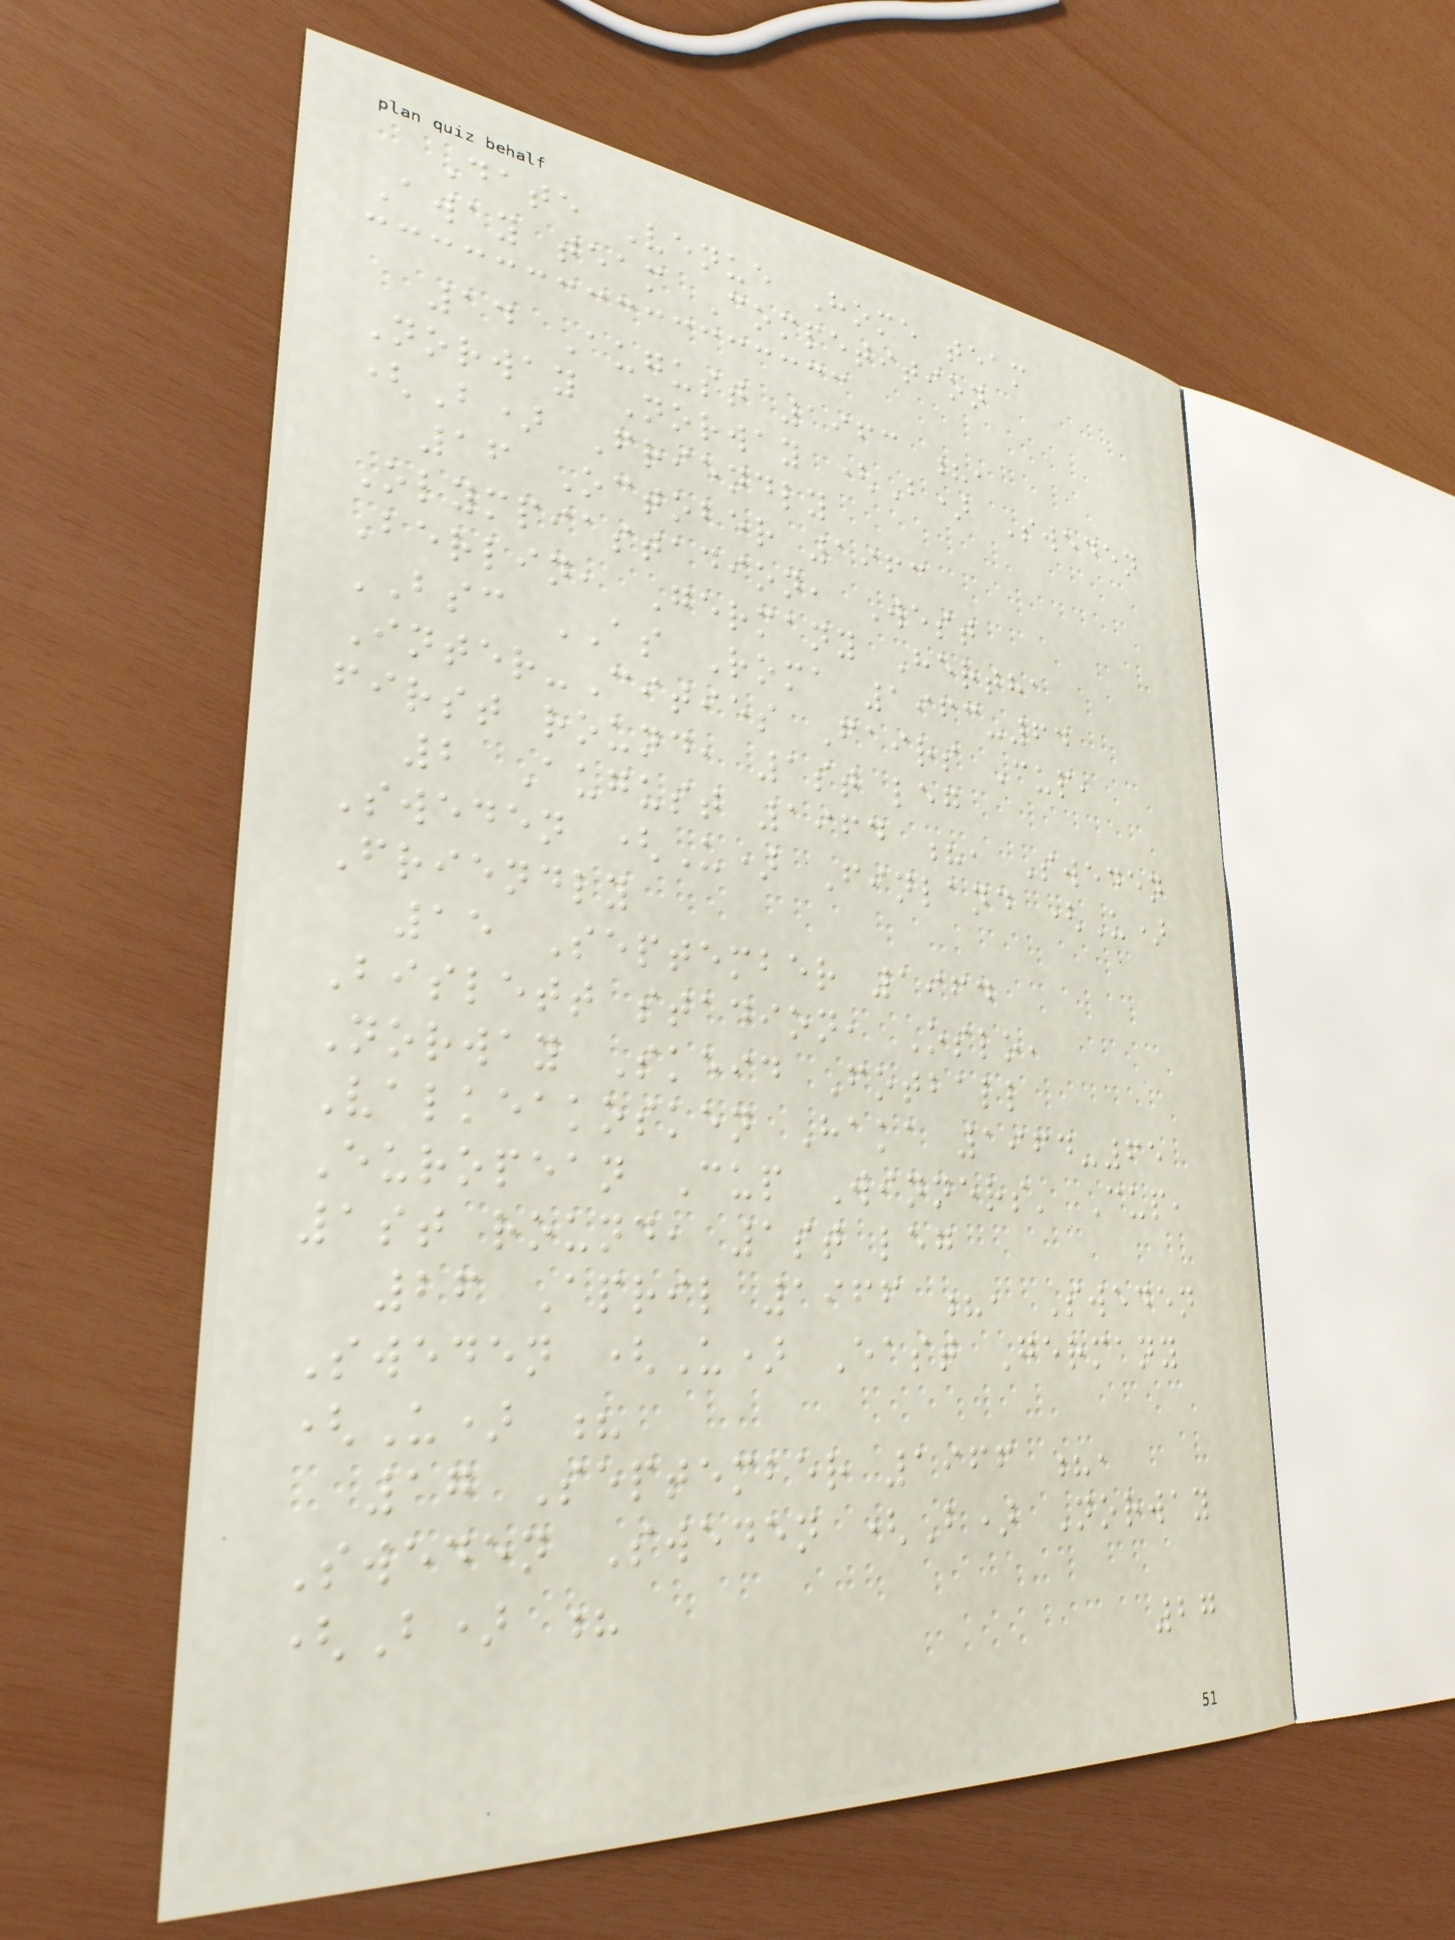Date Venue Home team
Away team Competition
14 August 1963 ?,
Norway Norway (B) Sweden
(B) Friendly
16 October 1963
Olympiastadion, West
Berlin, Germany Hertha
BSC AS Roma 1963-64
Inter-Cities Fairs Cup,
first round, 1st leg
2 August 1964 ?, Sweden
Sweden (U) Finland (U)
Friendly
15 September 1964
Bislett stadion, Oslo,
Norway Skeid Fotball
Valkeakosken Haka 1964-65
European Cup Winners' Cup,
1st round, 1st leg
26 April 1966 ?, Sweden
Sweden (U) East Germany
(U) ?
17 September 1966 ?,
Sweden Sweden (B) Norway
(B) ?
27
